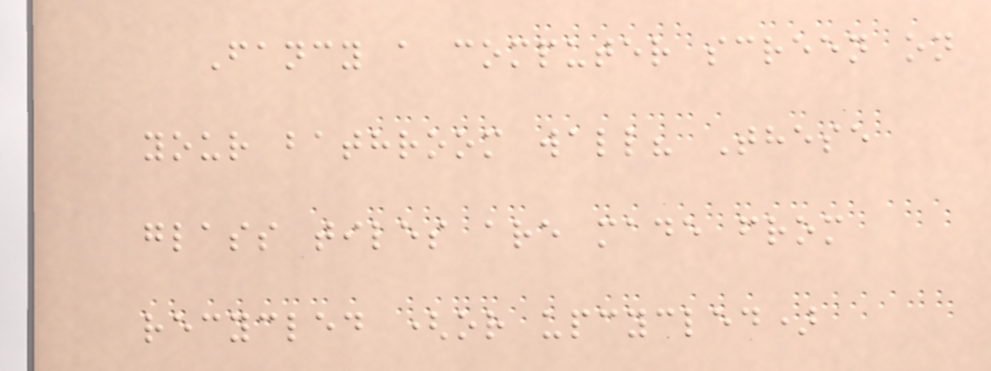Fancy a computer screen on
your bathroom wall? These
glass tiles are made from
recycled (or upcycled)
